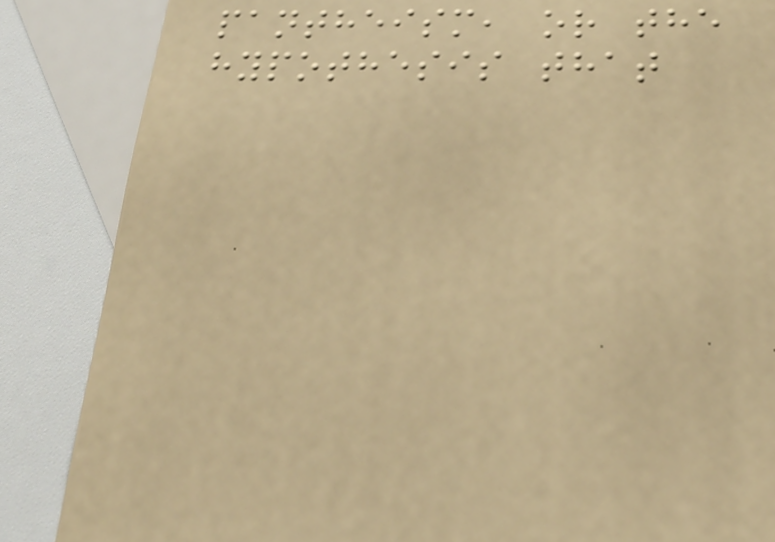pantheism, or the
hypothesis that
